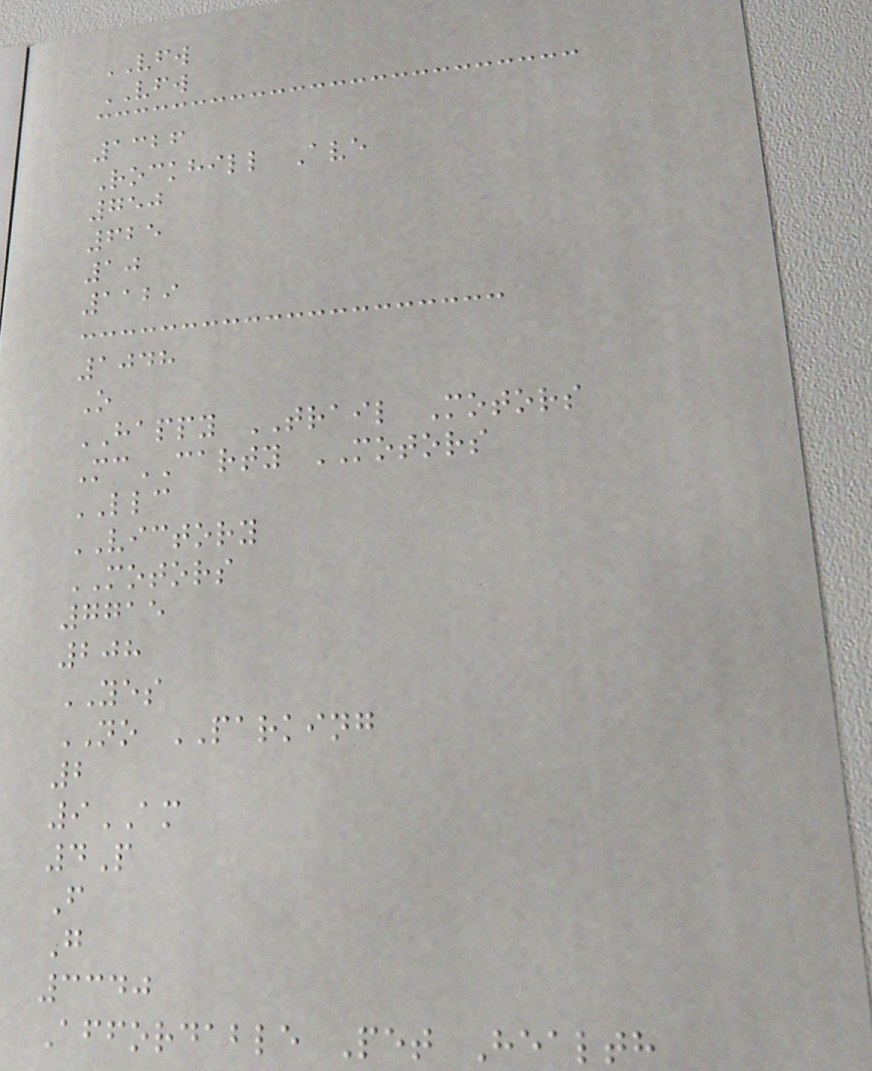VFW
VFW
1326
Rockhill Ave
750
625
10
1129
1048
O
HAPPY TRAIL Motors
McCARTY MOTORS
LLC
VICTORY
MOTORS
7715
208
YES
NO PARKING
2
9AM
4P
F
G
3340
Affordable Pet Health
